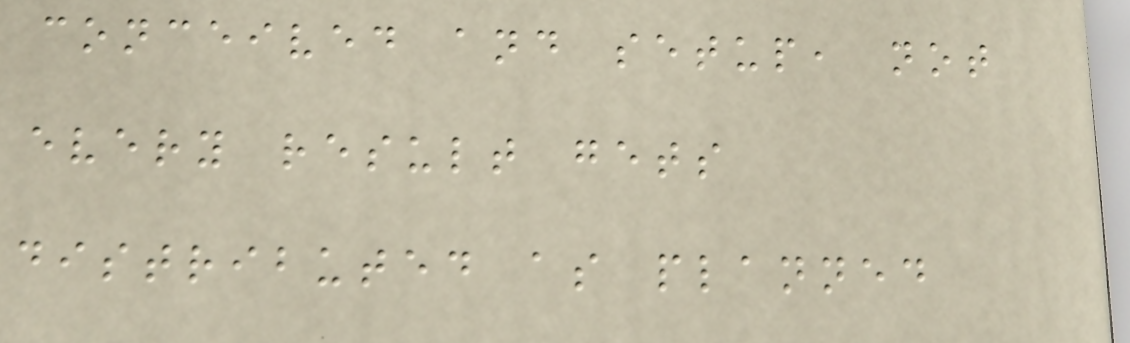conceived and setup, not
every result gets
distributed as planned
